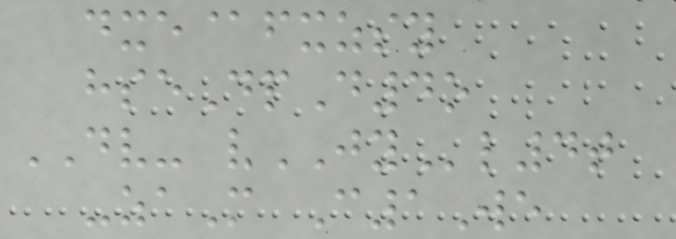dxe@fxzsy
hseDpD4o
DV- vJYl4t
-zaM C1We
